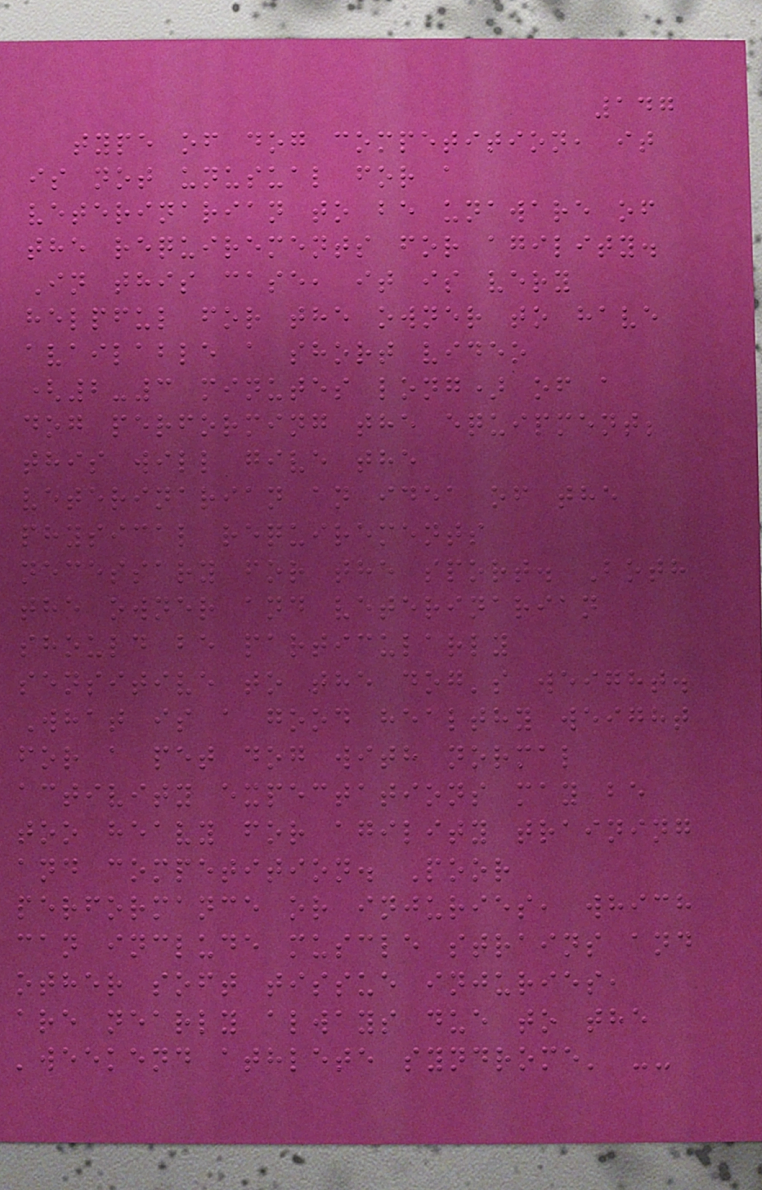147
type of dog competition, it
is not unusual for a
veterinarian to be unaware of
the requirements for agility.
In this case, it is very
helpful for the owner to have
available a short video
(2-3 minutes long) of a
dog performing the equipment;
this will give the
veterinarian an idea of the
physical requirements
necessary for the sport. Both
the owner and veterinarian
should be particularly
sensitive to the dog's weight.
What is a good healthy weight
for a pet dog with normal
activity expectations may be
too heavy for agility training
and competition. Poor
performance or injuries, which
can include muscle strains and
other soft tissue injuries,
are nearly always due to the
'weekend athlete syndrome' --
